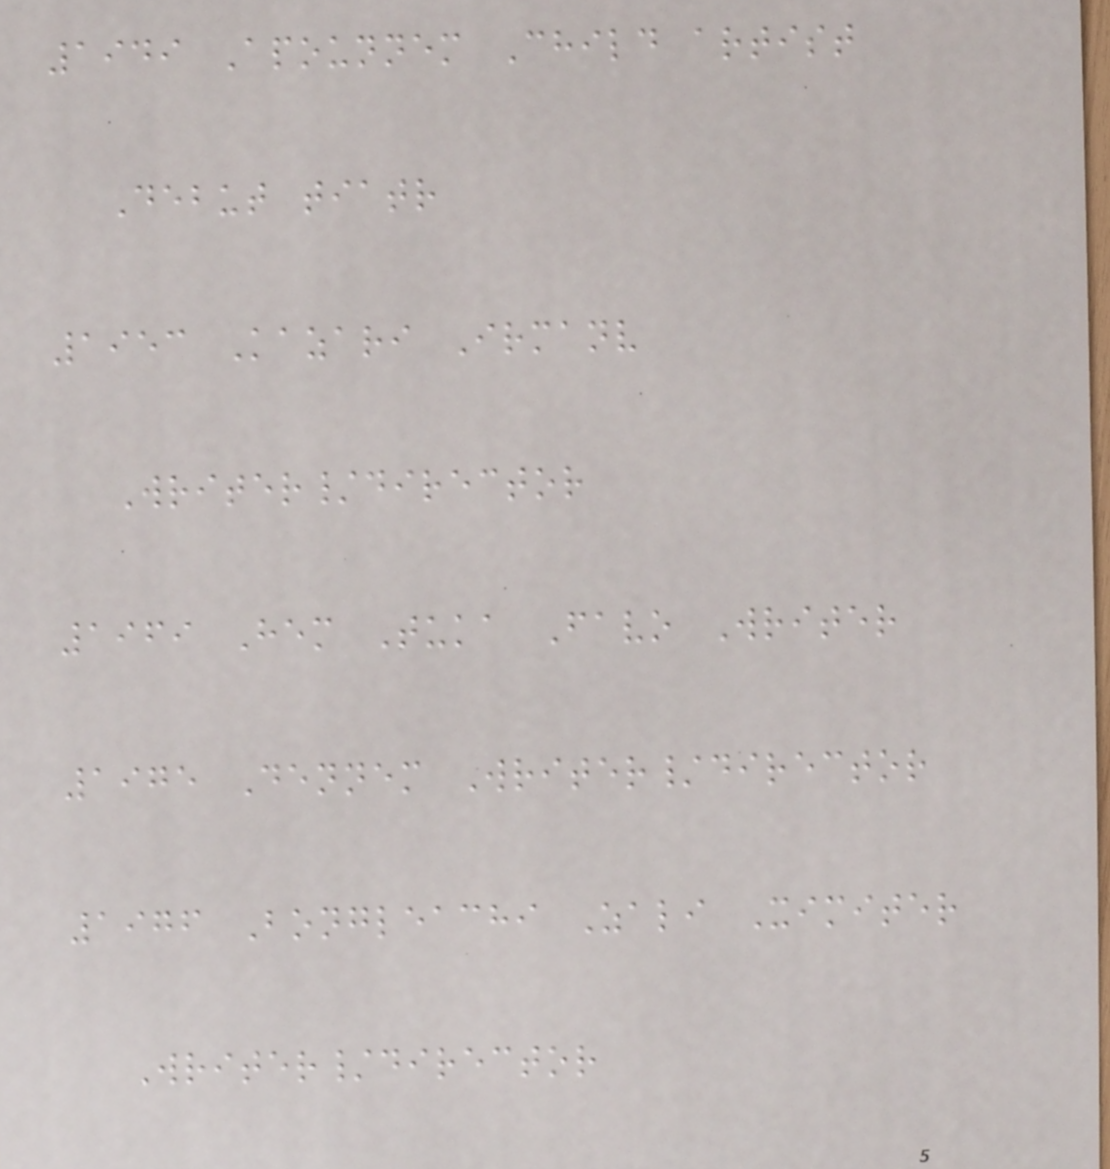1949 Apounnem Child artist
Debut tiatr
1953 Kazari Irmanv
Writer/director
1969 Hem Tuka Favo Writer
1975 Dennem Writer/director
1976 Bongleachi Zali Ximiter
Writer/director
